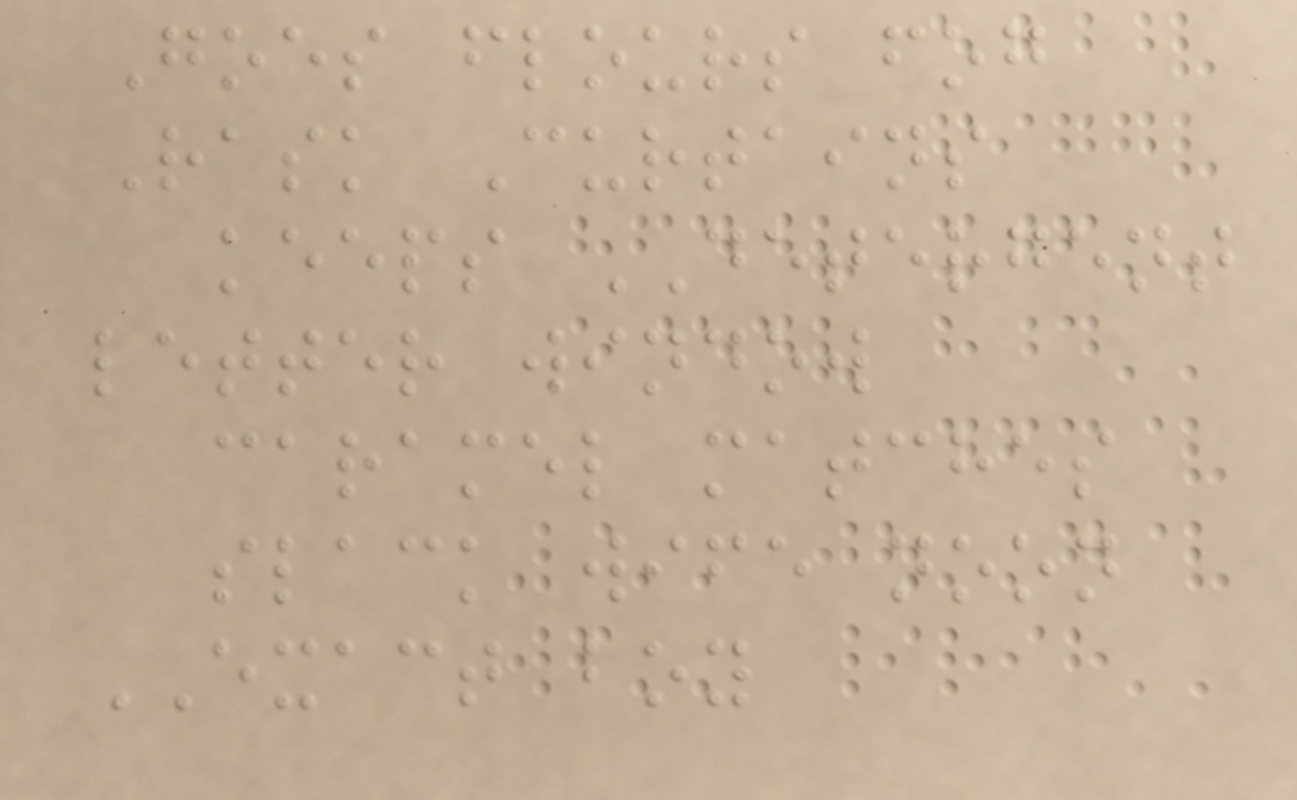Goes flours fog
Rask Curtains
keeps DETERGENT
letter window
caramel matches
slack wife noon
EXACT boy
